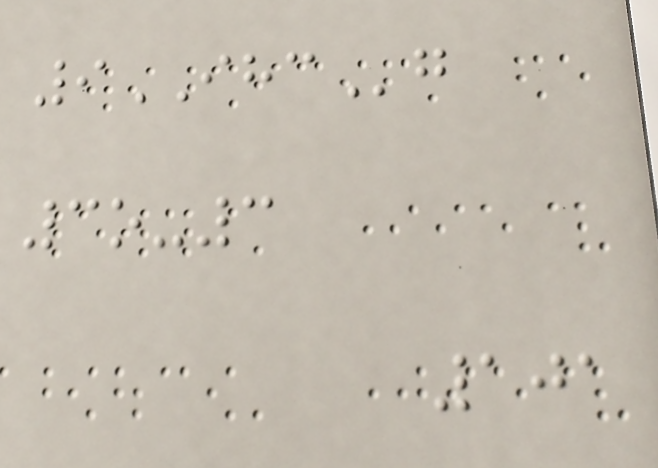9IHCg
3o-3
101
